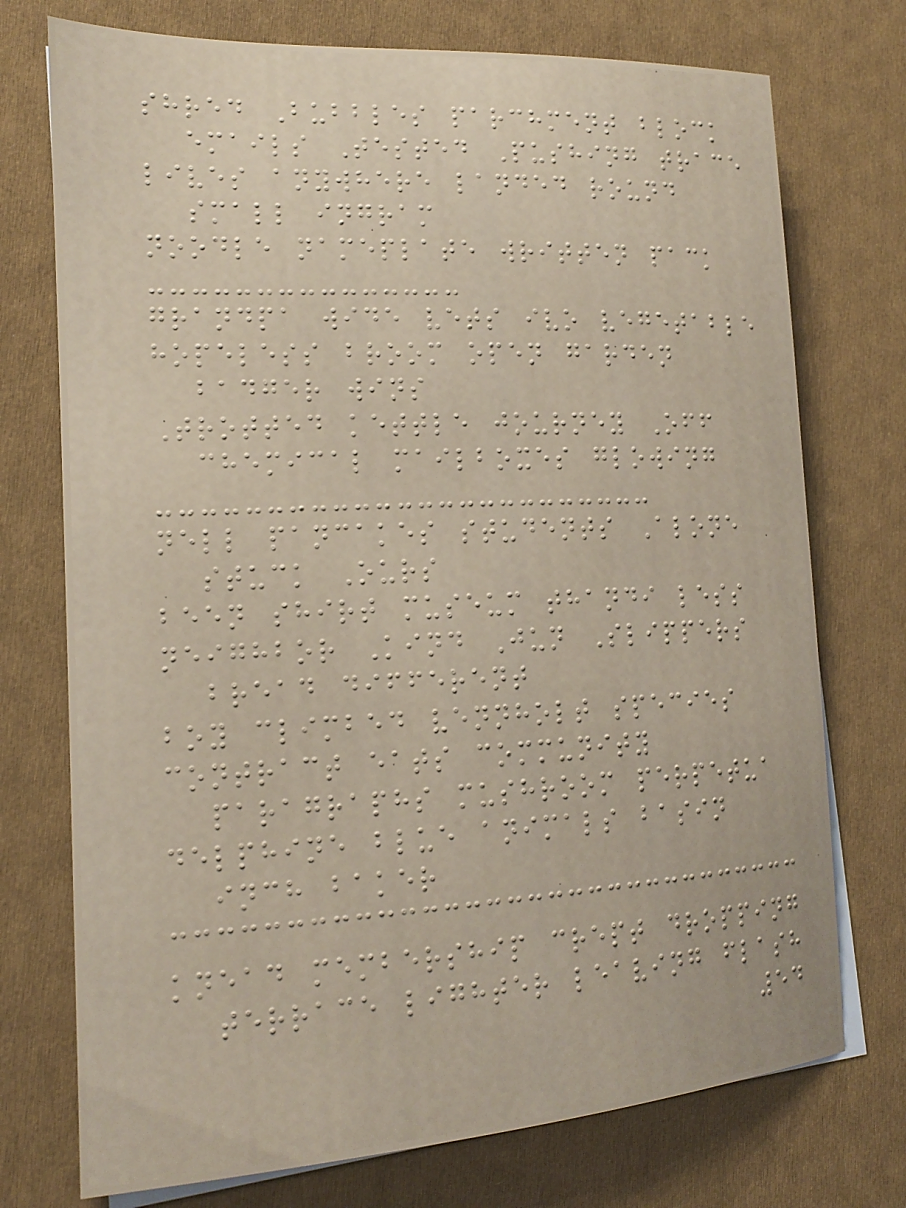shred Bubbles parchment block
emails Tested Pushing trace
lives anywhere landed round
small ingram
noodle nameplate written pack
grandpa wide vets ivo vegetable
hopeless broom open garden
badger wins
Trotted kettle journey Off
chemical mailboxes glowing
nell pancakes students Alone
stuck Ours
been shirt museum thandi less
neighbor Kind Jun Slippers
bread different
boy climbed vennholt species
contract eats community
paragraphs mushroom perpetua
delphine blue animals basin
inch baker
knead membership crept dropping
terrace lighter leaving flash
54
